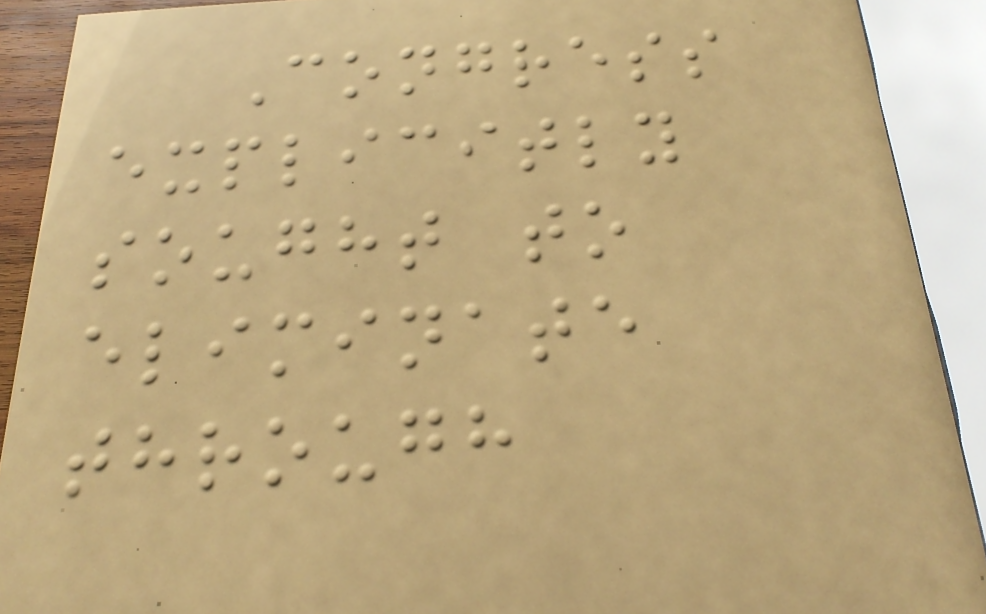Congress
explicitly
sought to
eliminate
through
